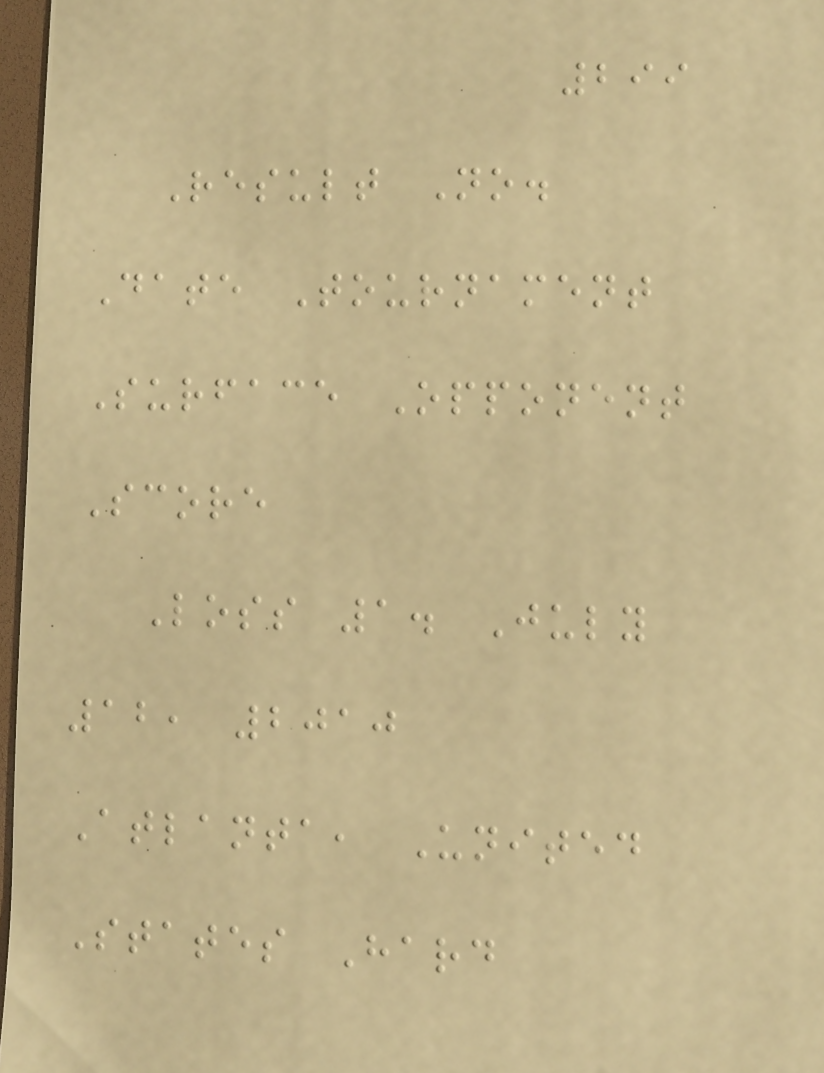299
Result No.
Date Tournament
Surface Opponent
Score
Loss 1. July
12, 2010
Atlanta, United
States Hard
